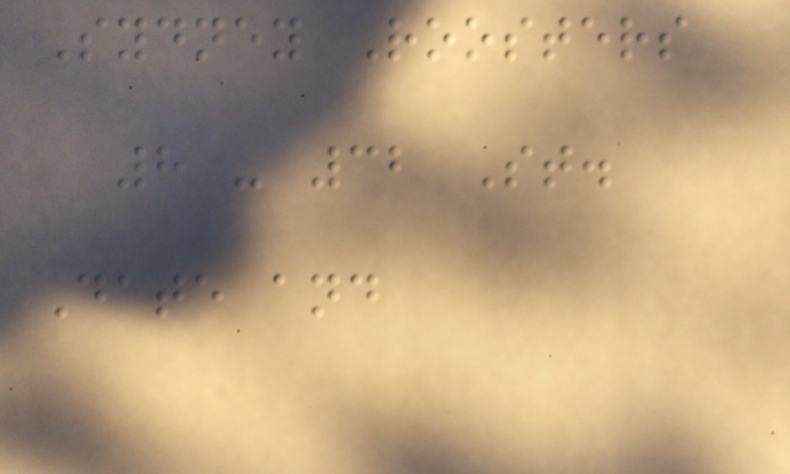Sydney Roosters
8 - 32 St.
Date and
